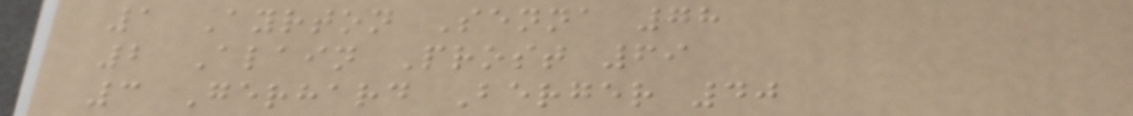1 Ayrton Senna 78
2 Alain Prost 69
3 Gerhard Berger 40
